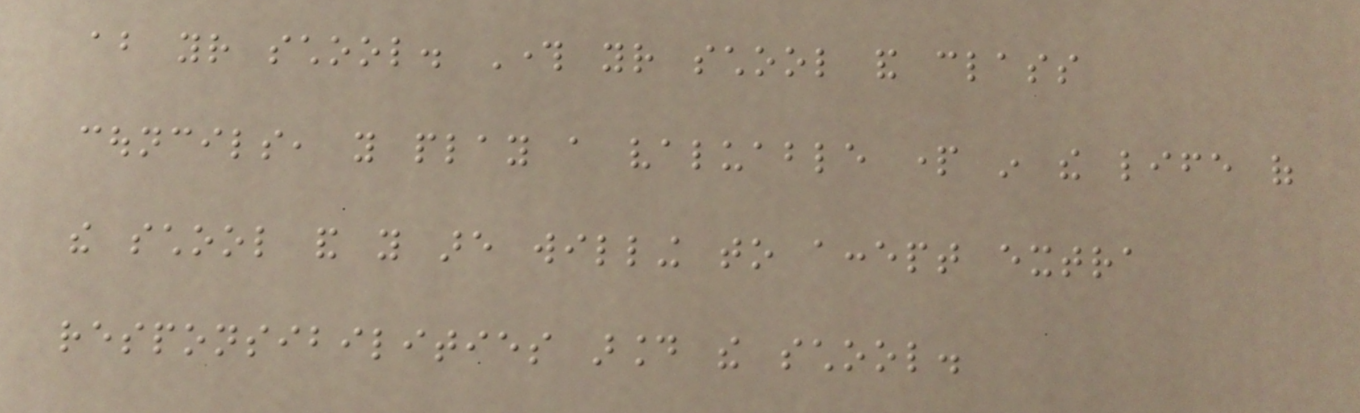about your school. Through your school and class
councils, you play a valuable part in the life of
the school and you are willing to accept extra
responsibilities around the school.
